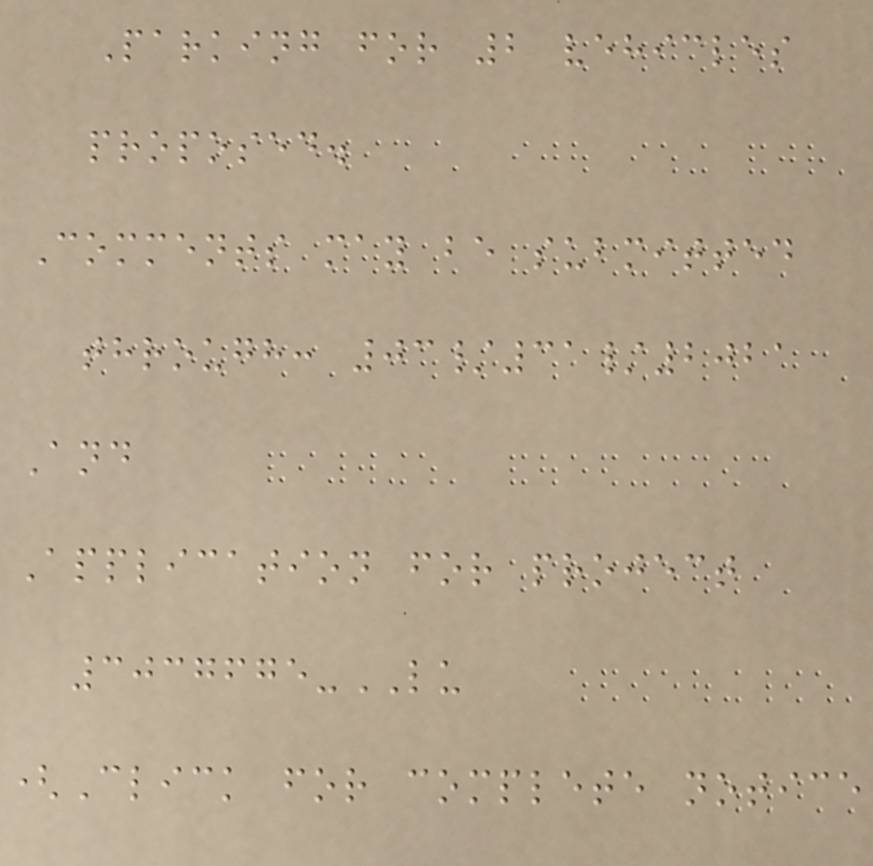Parking for 2 vehicles
proposed.
Comments may be submitted
through: 03/31/2021
And
Application for project
3037675-LU
(Click for complete notice
